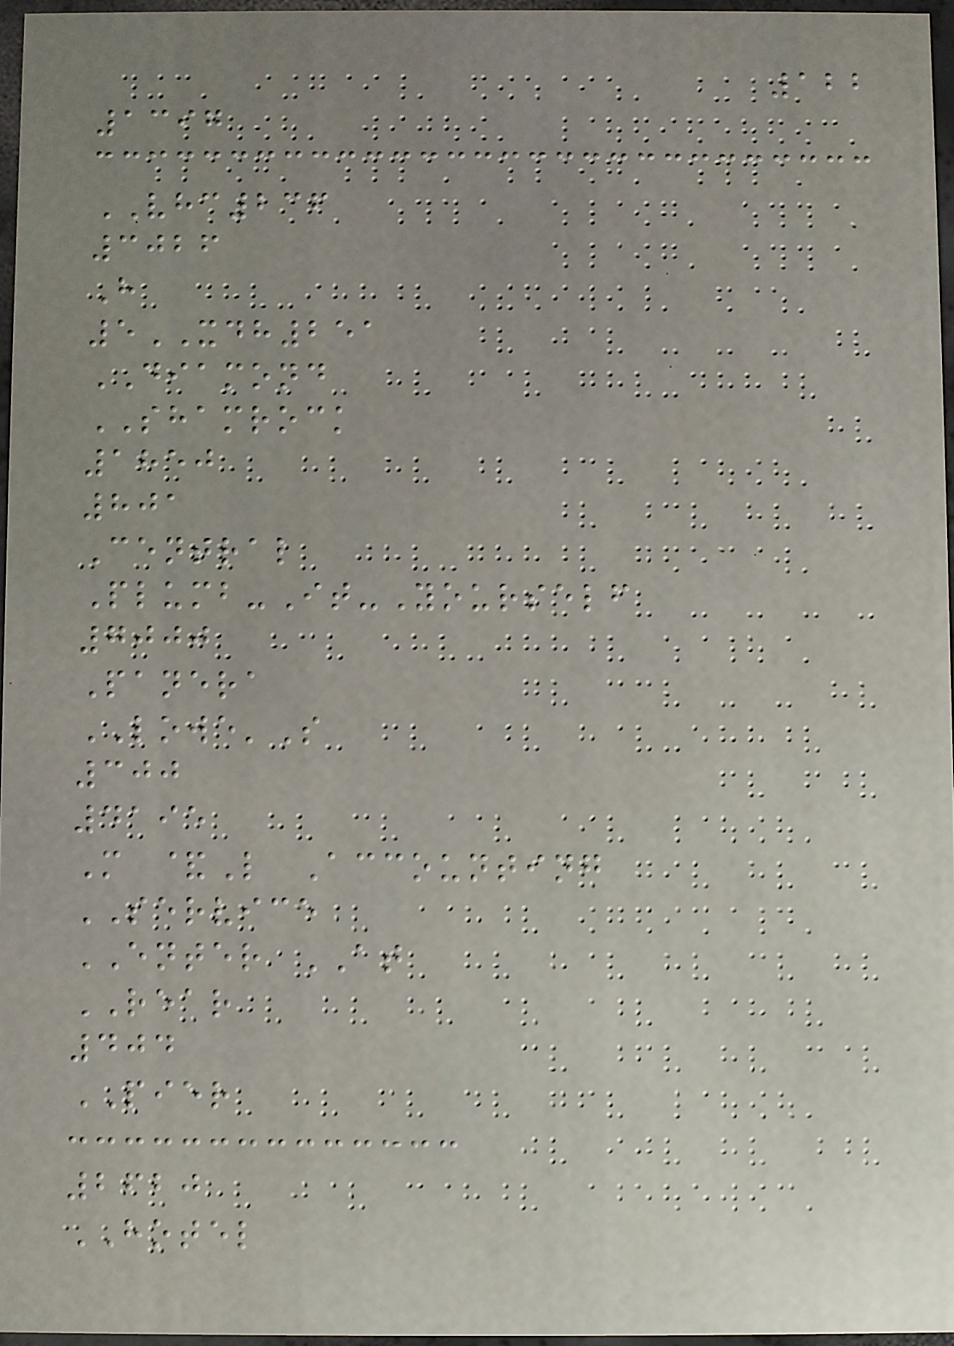122
1397
VHC236
3026
H
5XDH251
DIAMOND
SHAMROCK
1850
801
Central
Plumb-It-Yourself
7000
Panera
LOWE'S
300
4195
M &L Accounting
SERVICE
ENTER AT
REAR
404
PIER
2620
HOTEL
